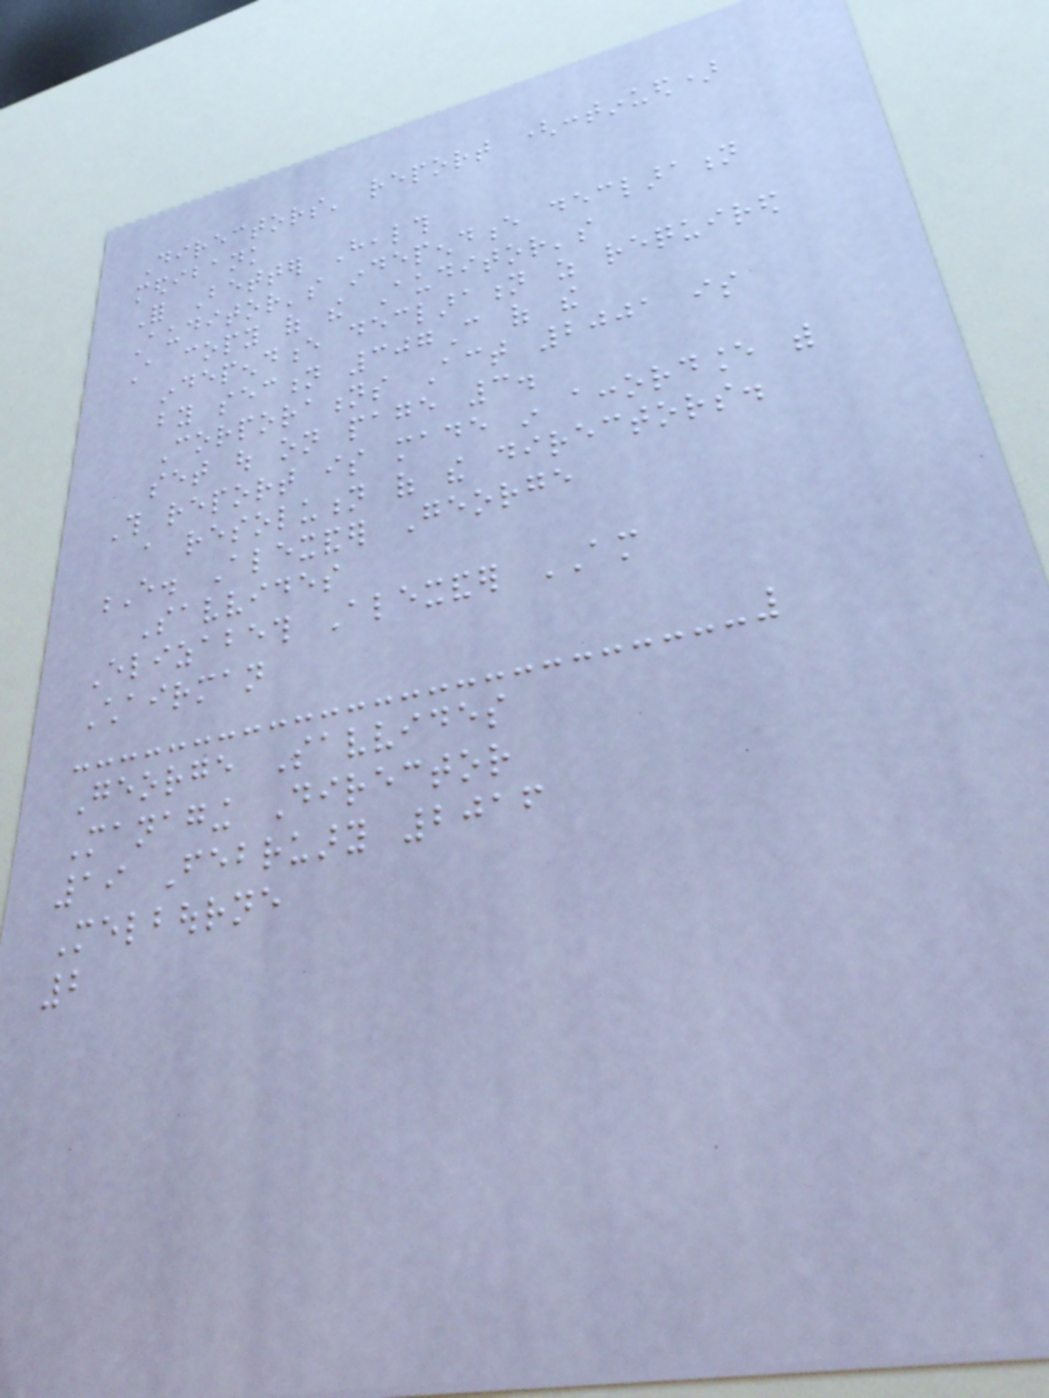Directors' report (continued)
medibank
For Better Health
Auditor's independence declaration
A copy of the Auditor's
independence declaration as required
by section 307C of the
Corporations Act 2001 is
set out on page 3.
This report is made in accordance with
a resolution of the directors.
E. Alexander George
Savvides
Elizabeth Alexander AM
Chairman
George Savvides
Managing Director
19 February 2016
Melbourne
2
